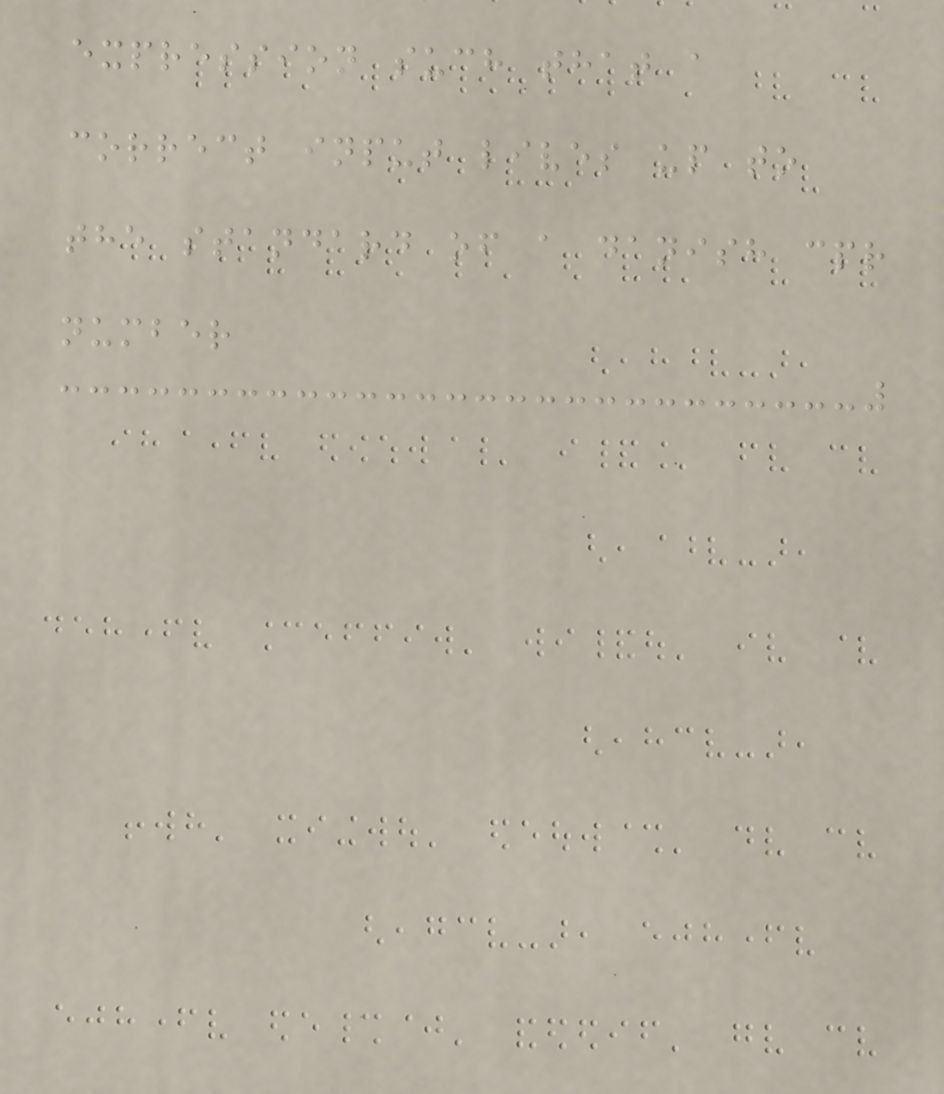expression such that a
correct input lives up to
the standard of a danish cpr
number
